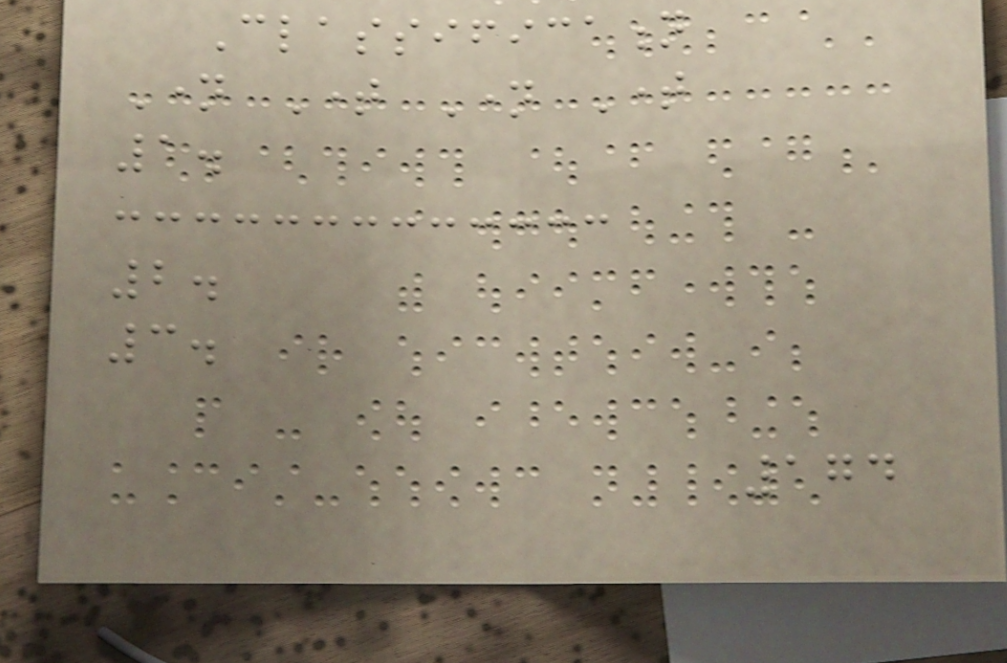Classification
Name Time Name Time
1.
2.
3.
174
